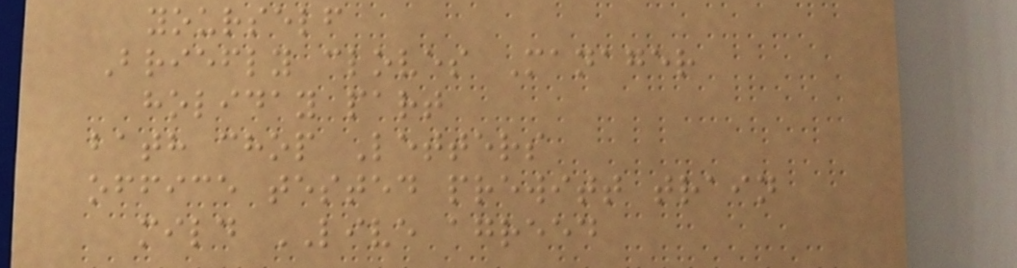yourself
Briefly cloves Manager
holiday part
bath chop Letters
office tested prewitt train
mild LIVE agreed
